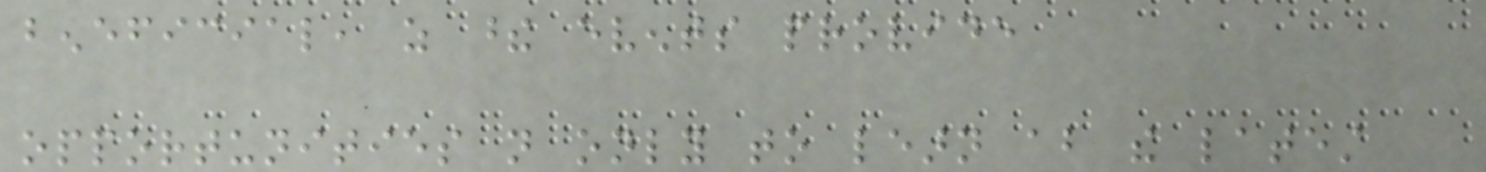beneficial, as these events provide
opportunities not only to learn about the latest
